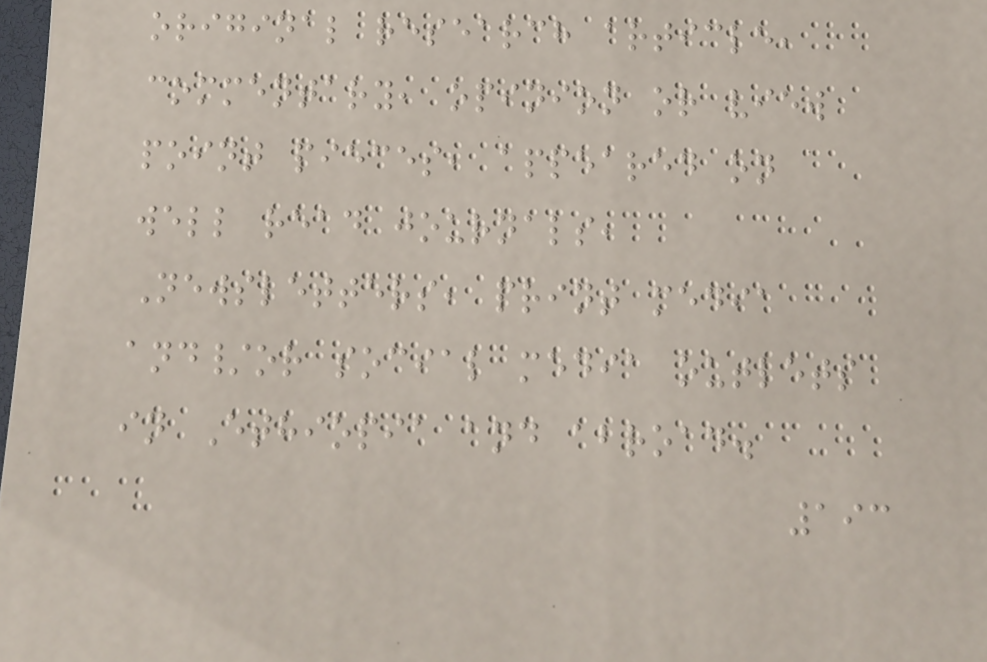original research article,
commentary, opinion or view
point pieces, appeared on
well read journals,
Newsletters, print media
and/or social media outlets
in Ethiopia and abroad.
193
